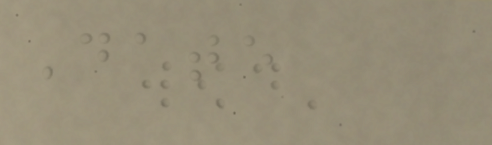Date
